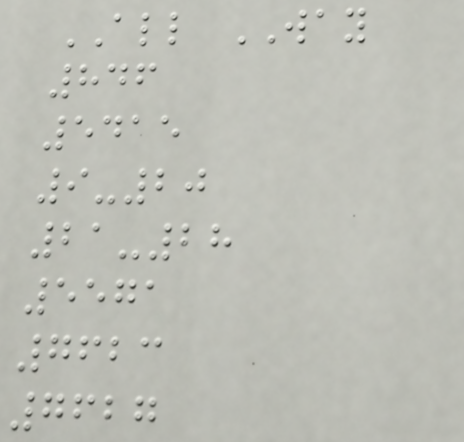ALL WAY
846
5415
9-20
21-28
5571
7623
7627
